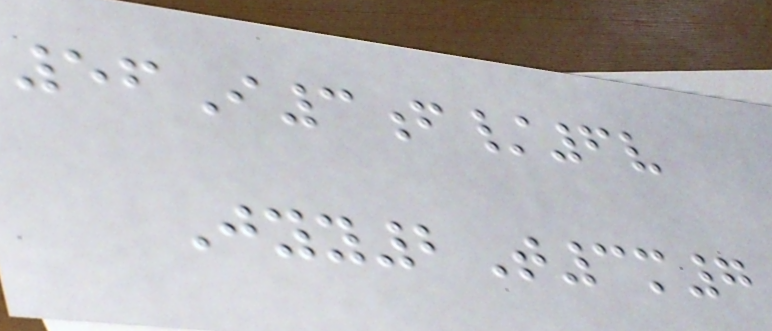56I3f/6v
Jyy2T3m7
